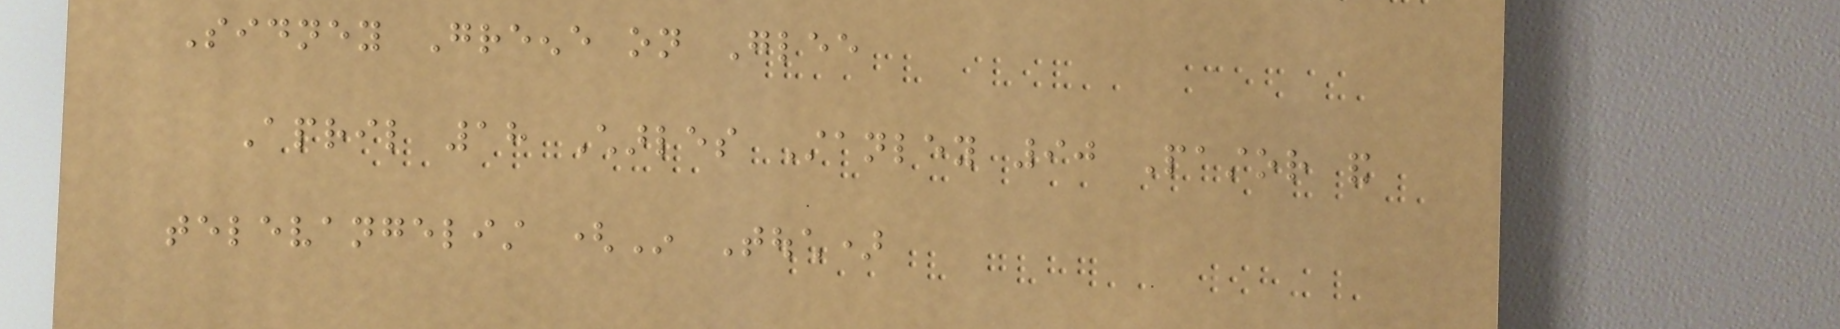Sidney Greene on Glee
April 18 Charles Stanley 90 Pastor and
televangelist (In Touch)
